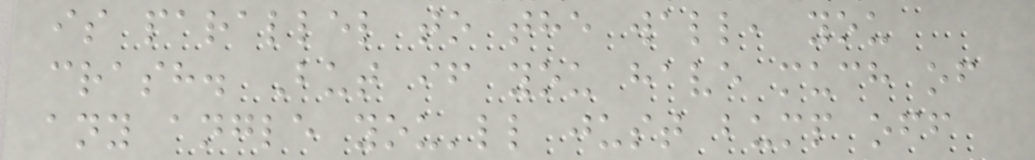is parallel to the wall, you
crash. But if you have much of
any angle you'll just bump off
